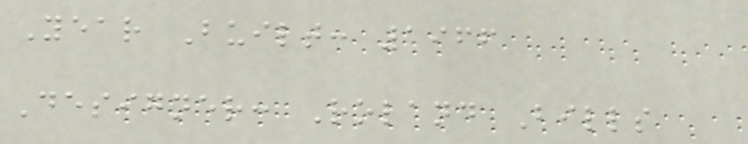Year Built: 1966
Designer: Roland Bills
